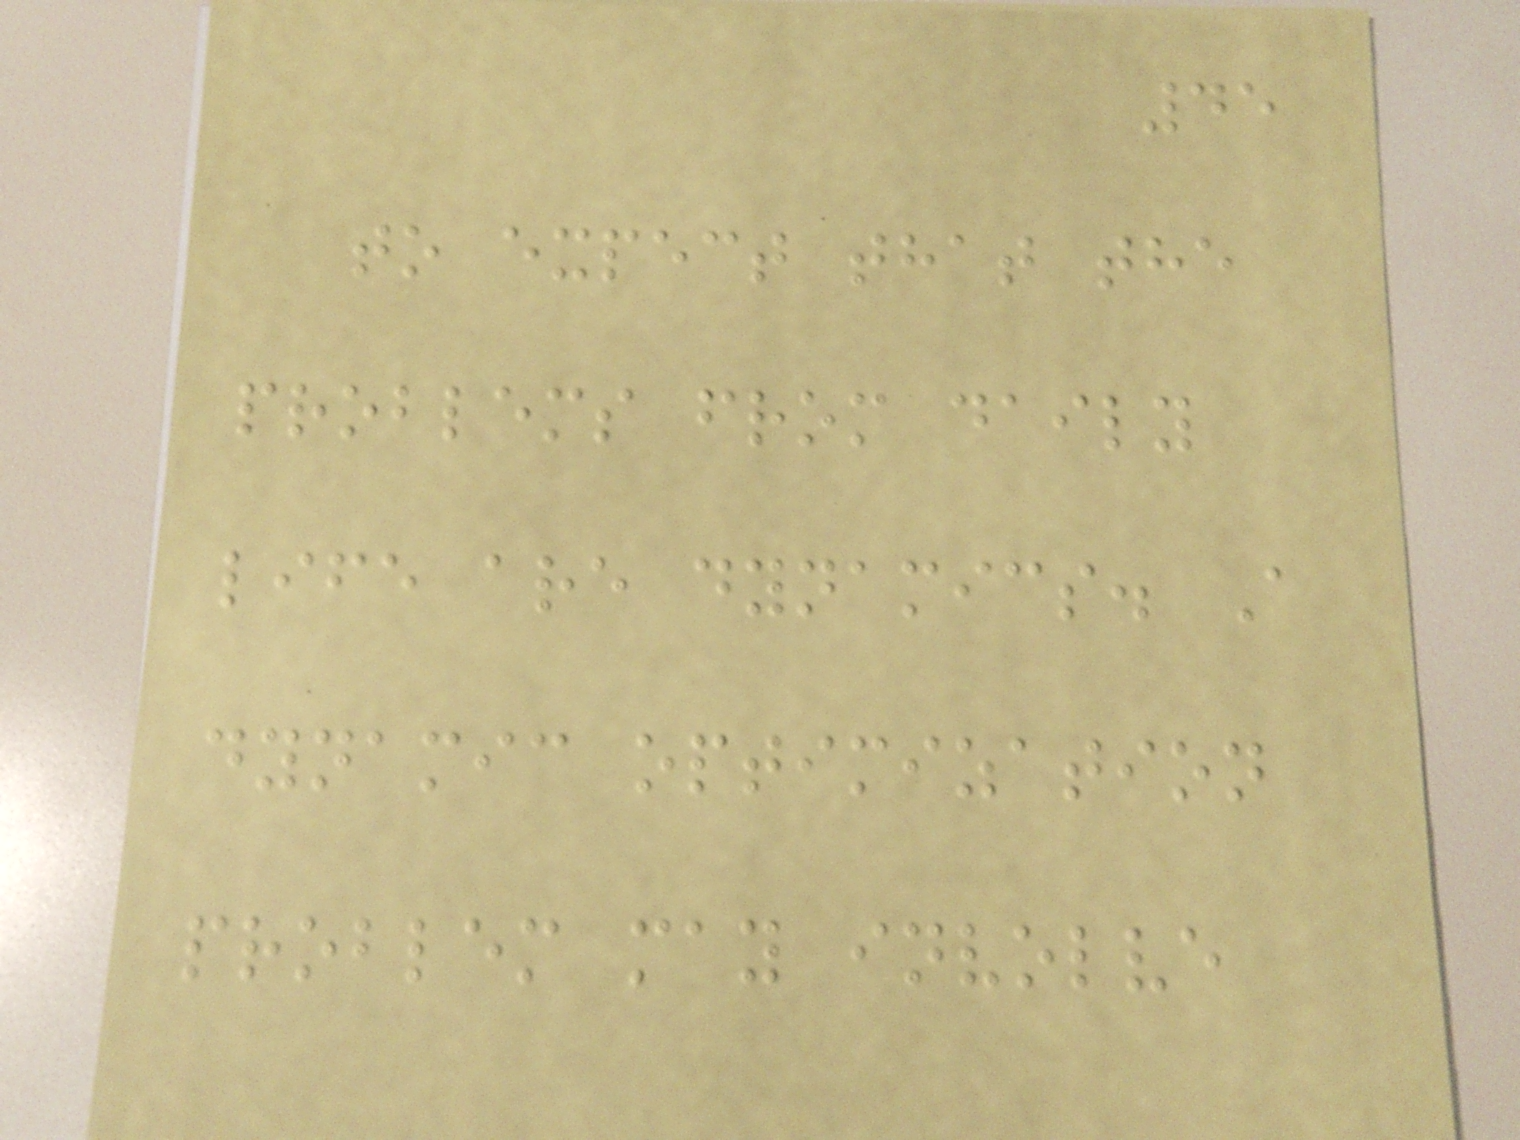45
to expect that the
problems from daily
life are dynamics. A
dynamic optimization
problem may involve
